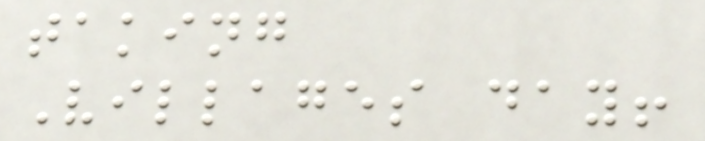taking
Villages day!
